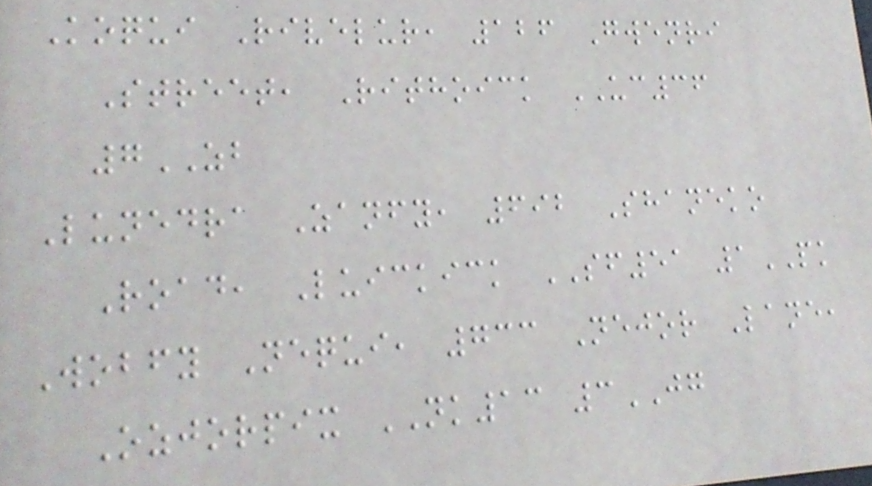Koqui Rivelur, 126 Gwenri
Street, Rithoick UC36
7ZB
Lunedra Zanfy, 692 Shaneko
Road, Luickick SF51 1PK
Wobfy Nequi, 733 Nejor Lane,
Ozjorpix NK13 3JG
